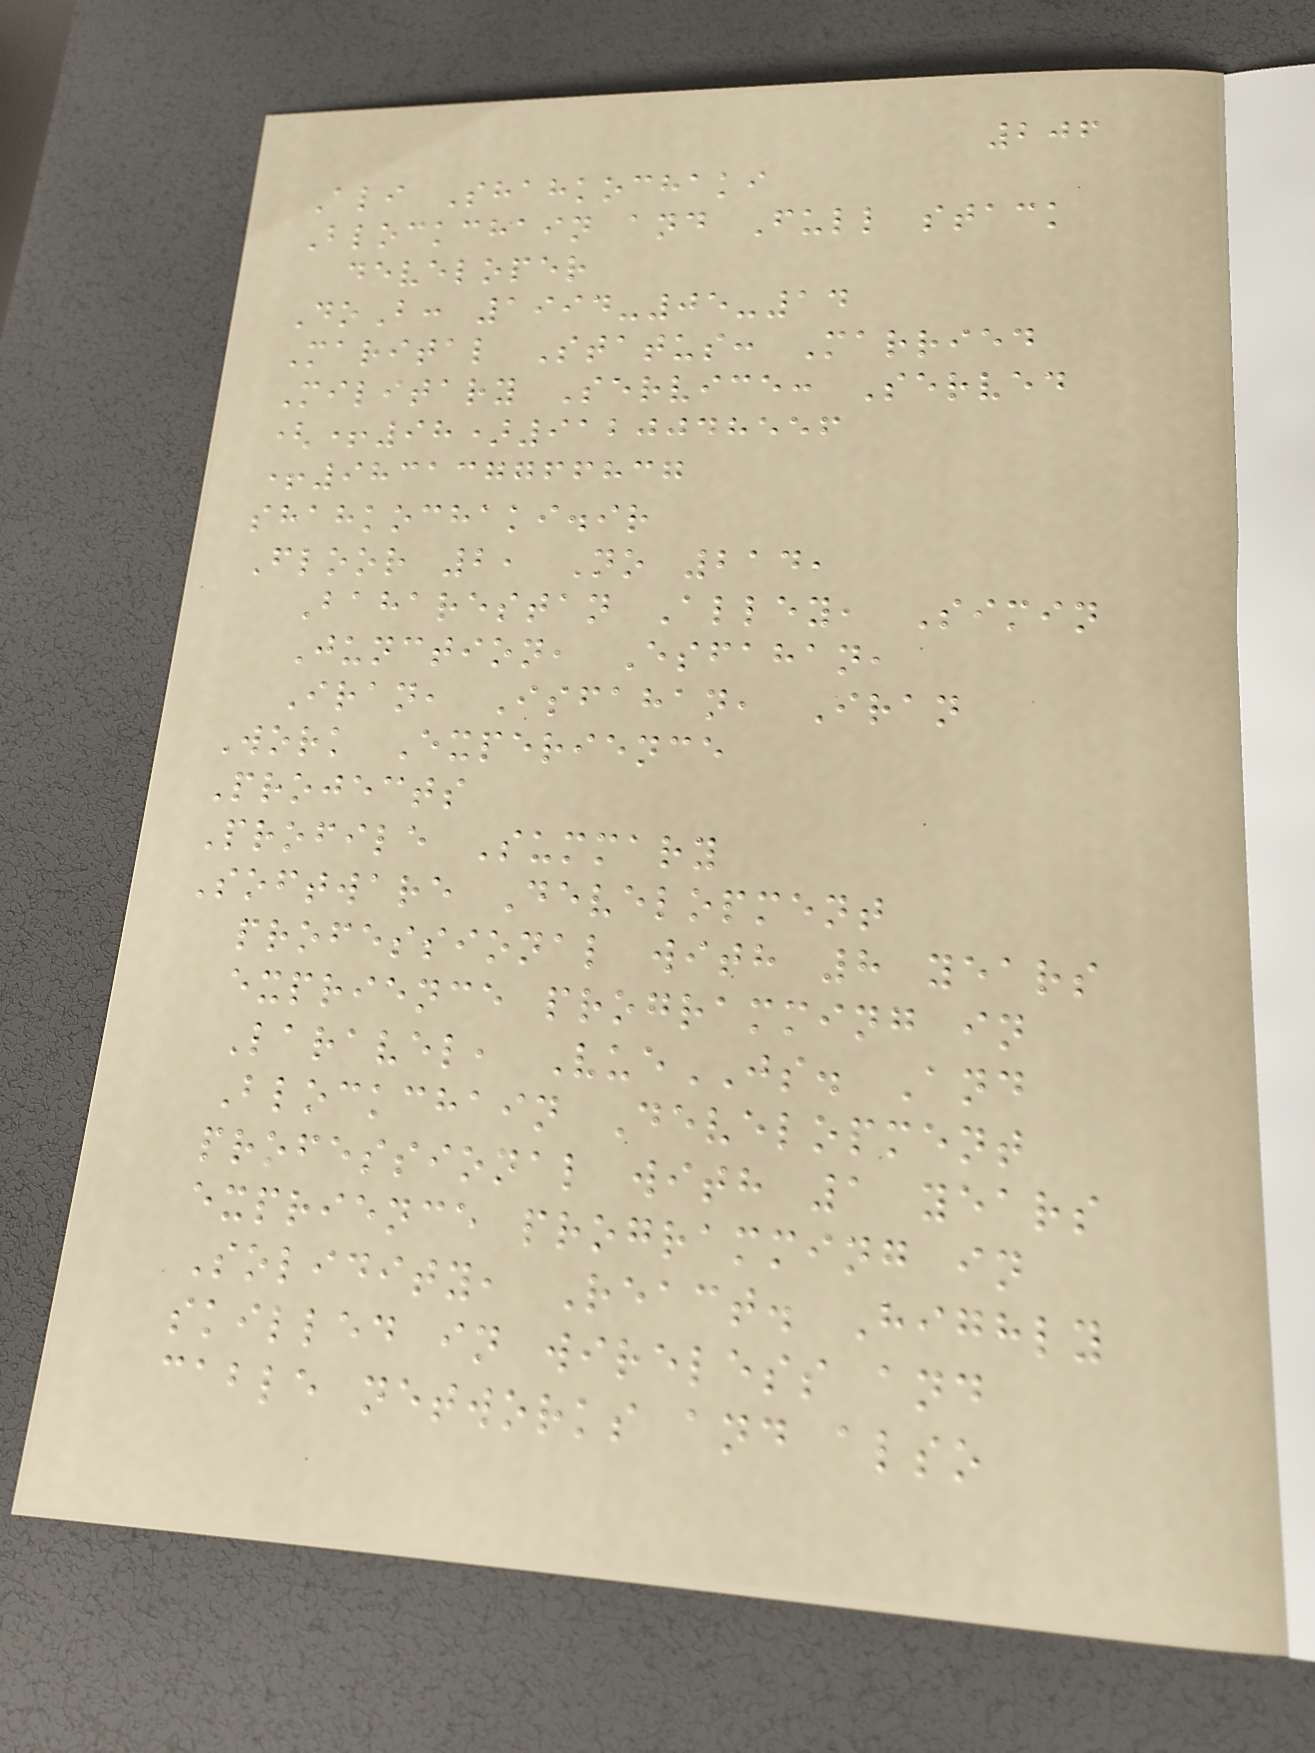206
Ali Shahkochaki
Blockchain and Full stack
developer
DoB: 1994-05-14
Marital Status: Married
Military Service: Served
(+98)9120048556
+983137766837
shahkochaki.ir
Floor 2, No 214,
Baharestan Alley, Simin
Junction, Esfahan,
Iran, Isfahan, Iran
Work Experience
Projects
Profile Summary
Software Development
professional with 8 years
exprience programming in
Laravel, VueJS. And
Blockchain Development
professional with 1 years
exprience programming in
Solidity, React. Highly
skilled in wireless and
cable networks and also
